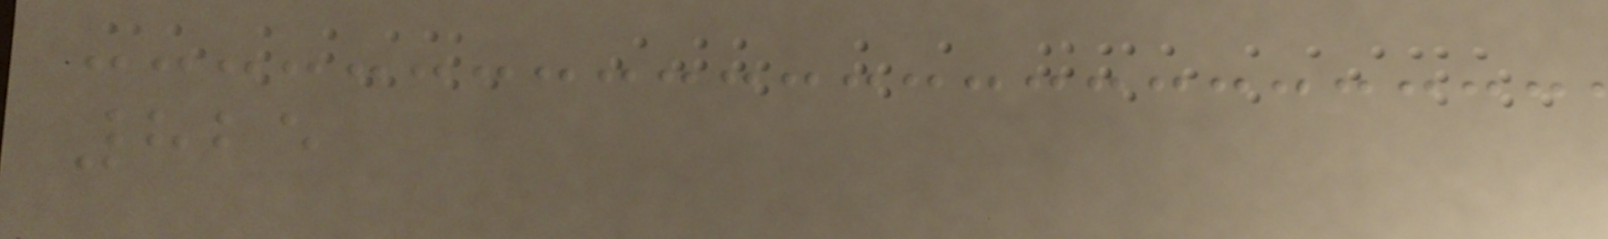825
